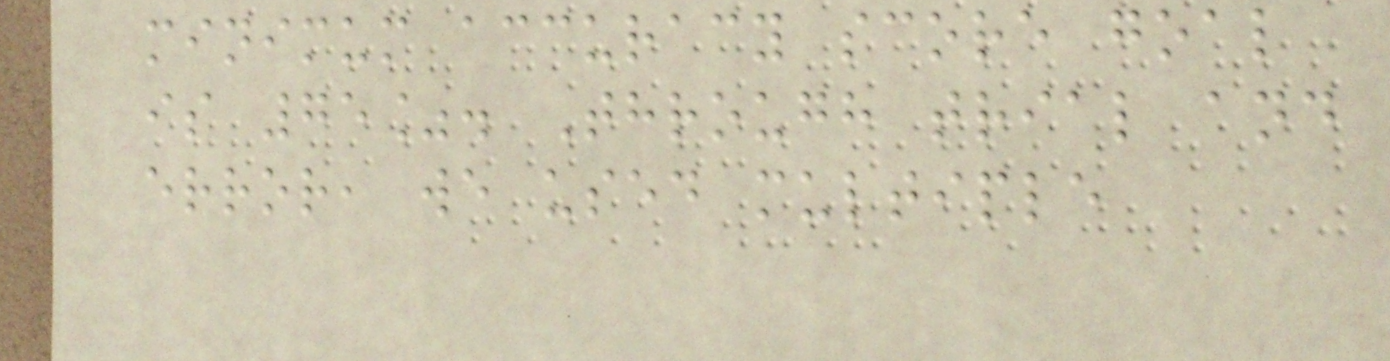minimum accuracy score goal
is 75%. Through trial and
error, we used multiple
